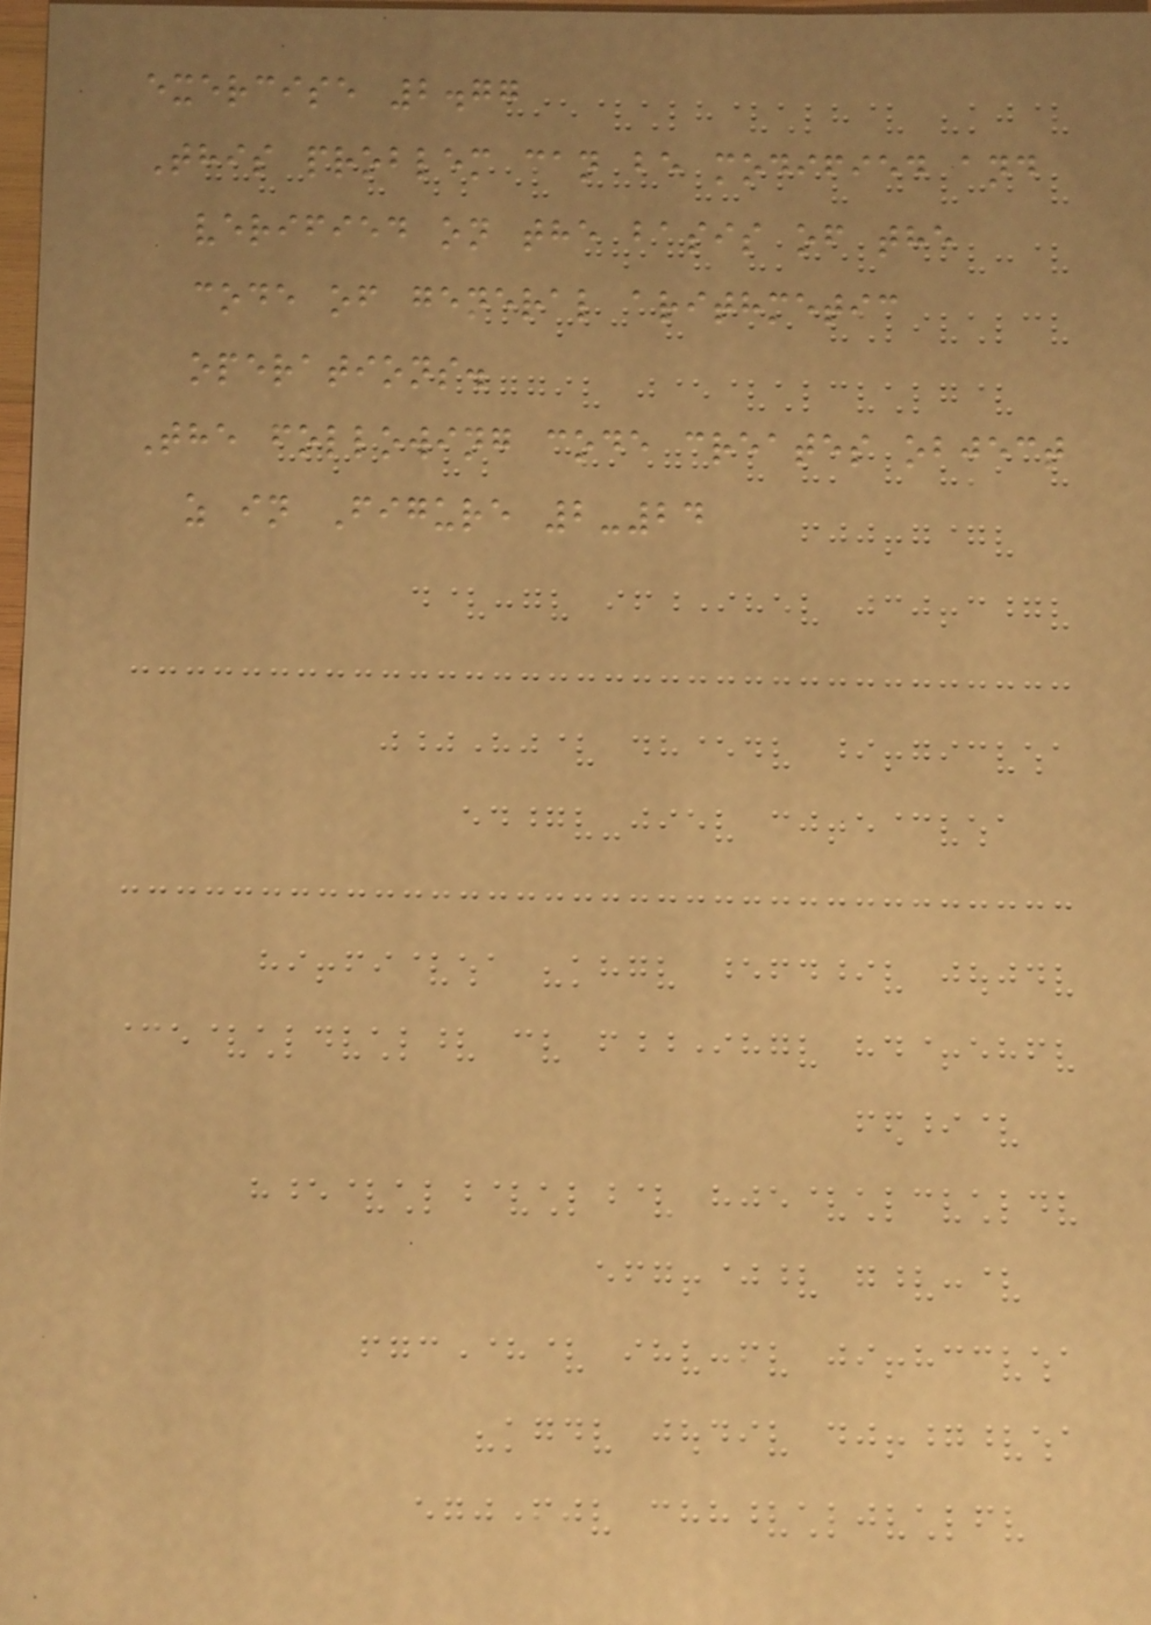exercise 2.77
This problem can be modified and
verified on the basis of the
code of general arithmetic
operations.
The following code creates object
z in Figure 2-24
